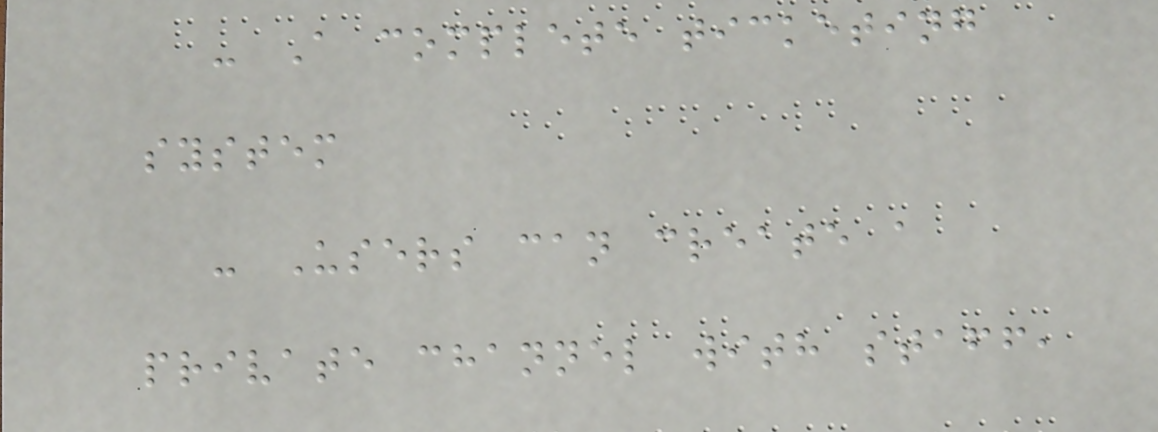- A complete ticketing
system
- Users can create a
private channel with staff,
